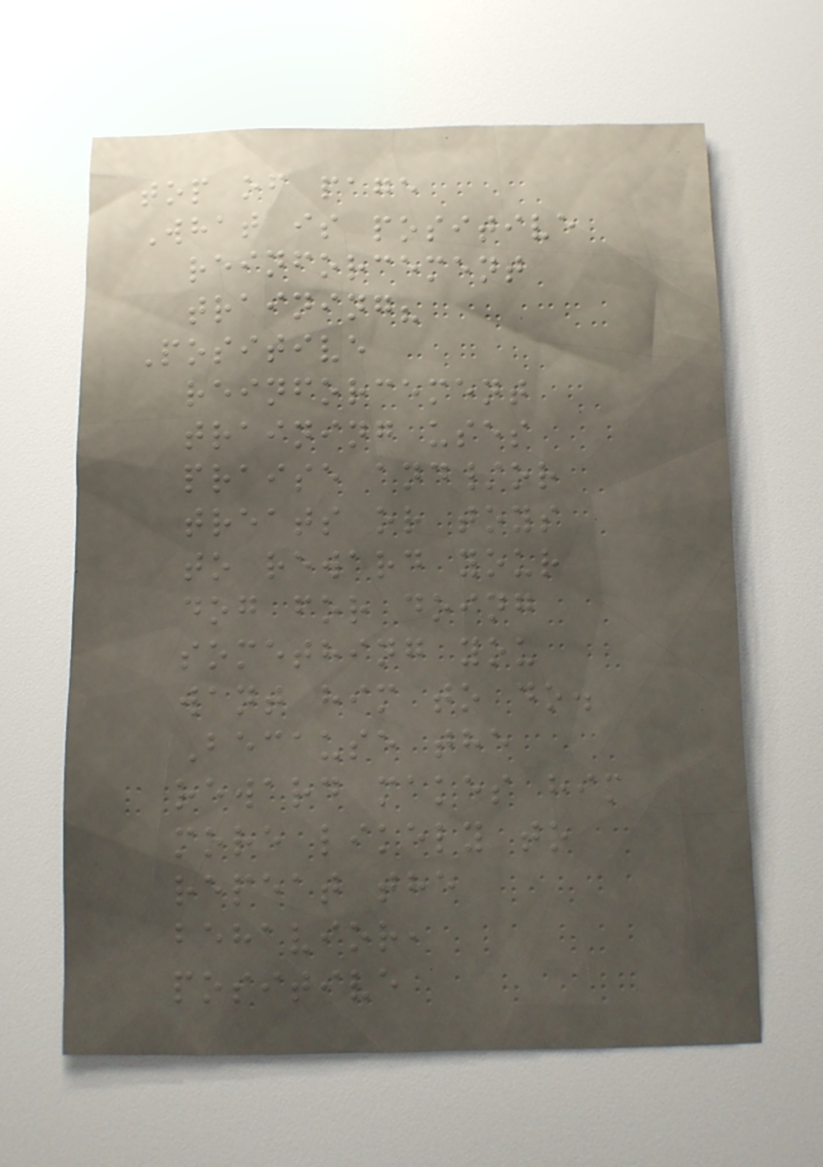top of page
What is positive
reinforcement
training?
Positive
reinforcement
training uses
praise and/or
treats or toys
to reward your
dog for doing
something you
want him to do.
Because the
reward makes him
more likely to
repeat the
behavior,
positive
